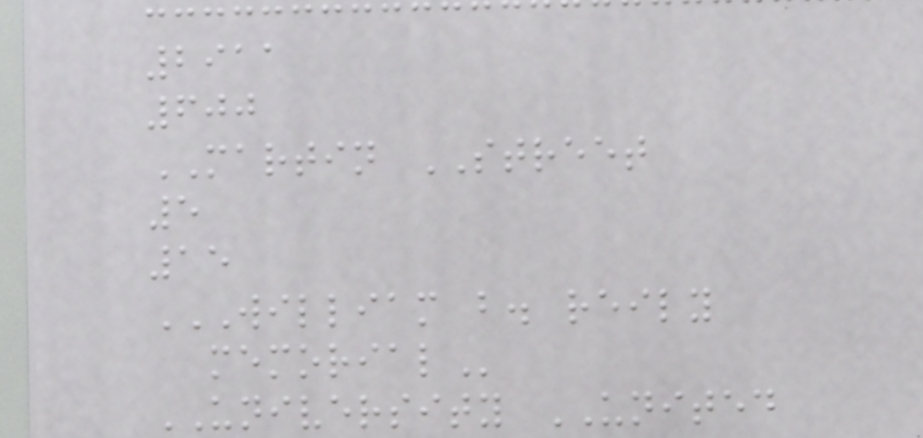2911
600
MARTIN STREET
5
15
WILLIAM B. REILY
MEMORIAL
UNIVERSITY UNITED
